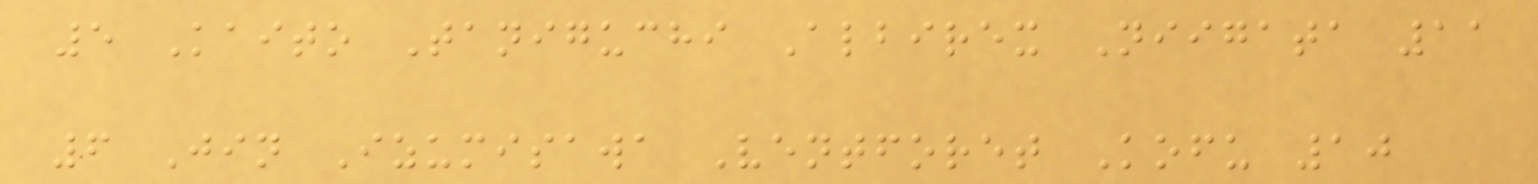5 Kaito Taniguchi Albirex Niigata 11
6 Jin Izumisawa Ventforet Kofu 10
